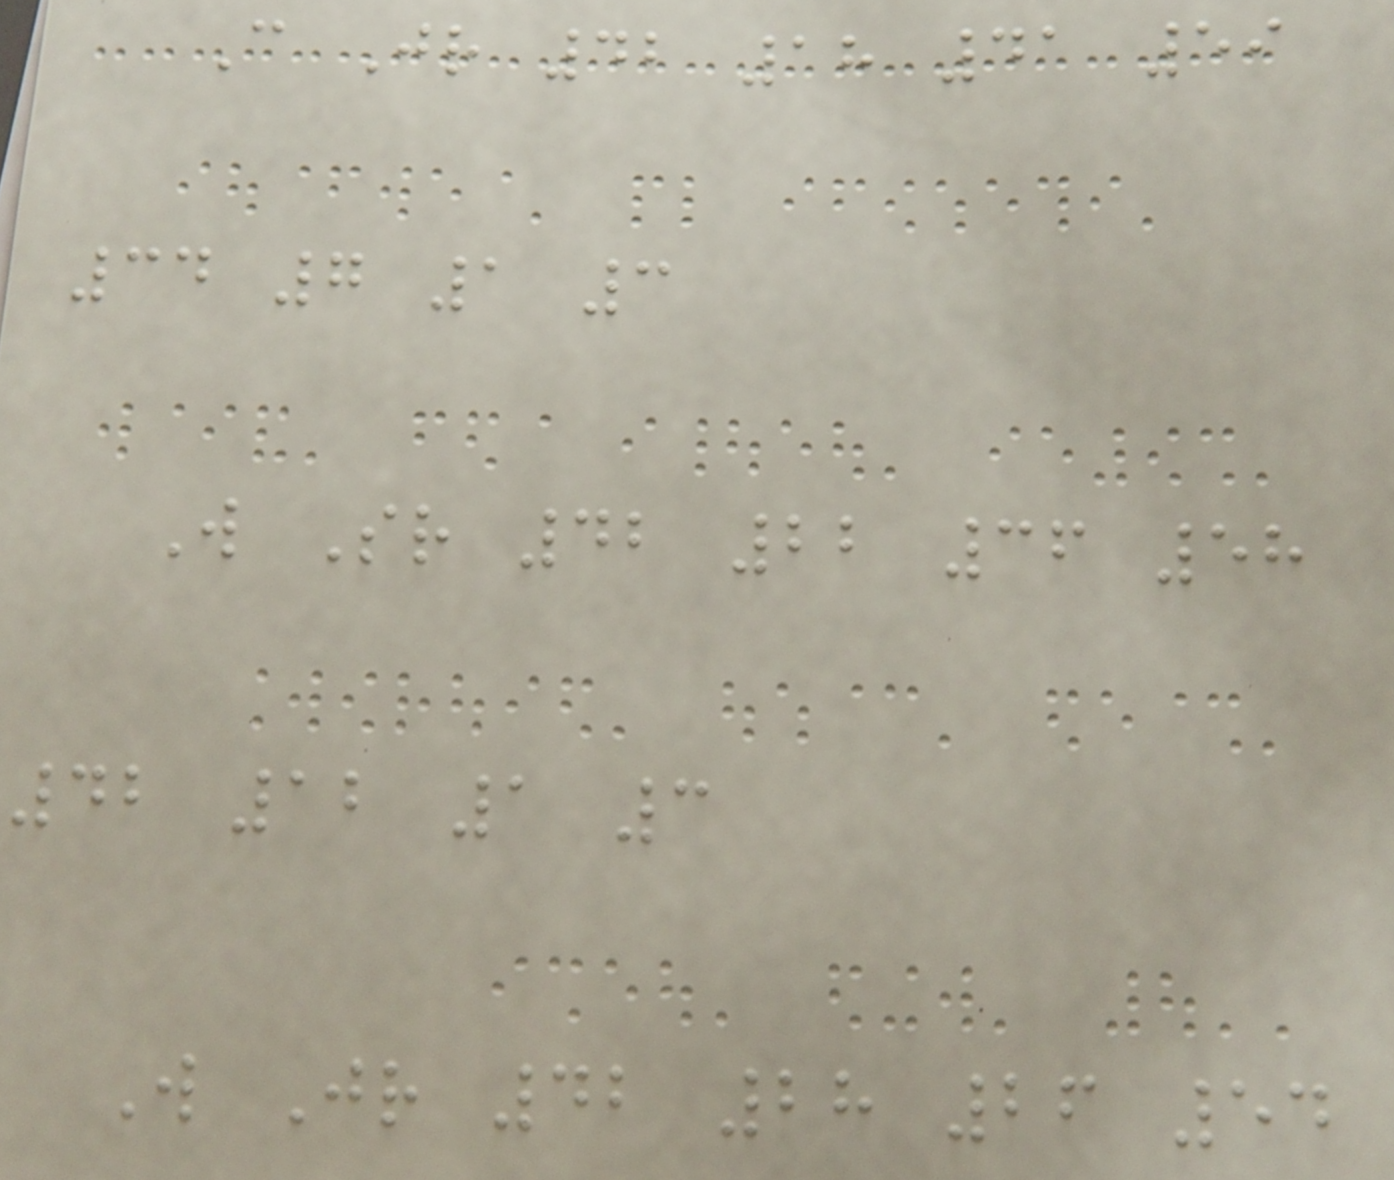C Jr 42 18 41 59
34 7 1 3
W Sr 42 22 36 58
42 12 1 3
W Jr 42 28 26 54
